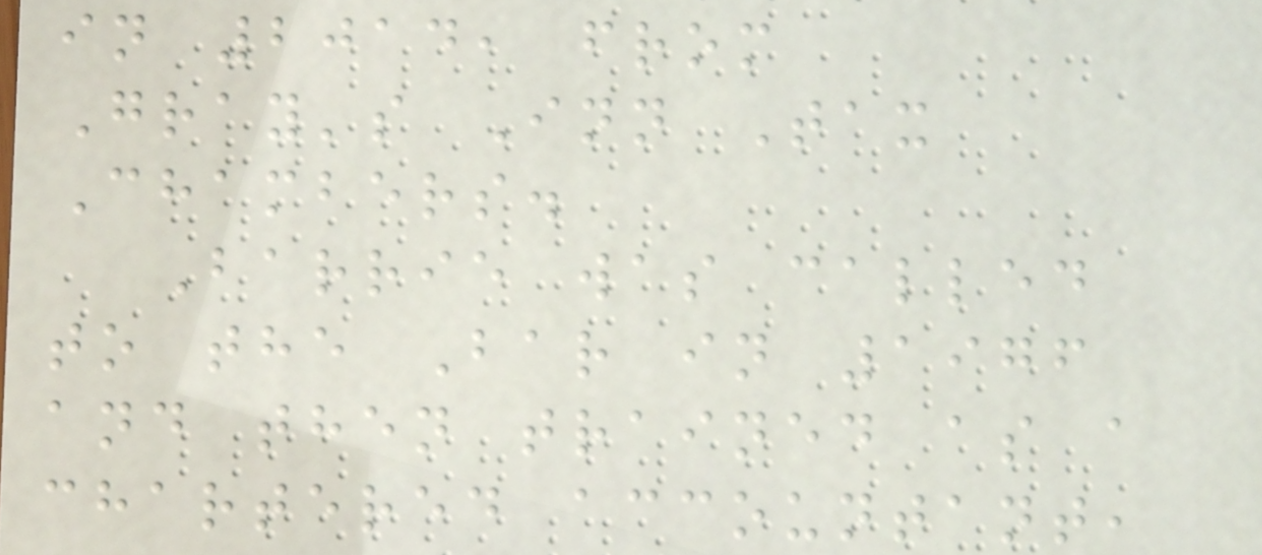in 2014, from
Gray's Inn Tax
Chambers.
Barrie was called
to the Bar in 1976
and then trained as a
chartered accountant,
